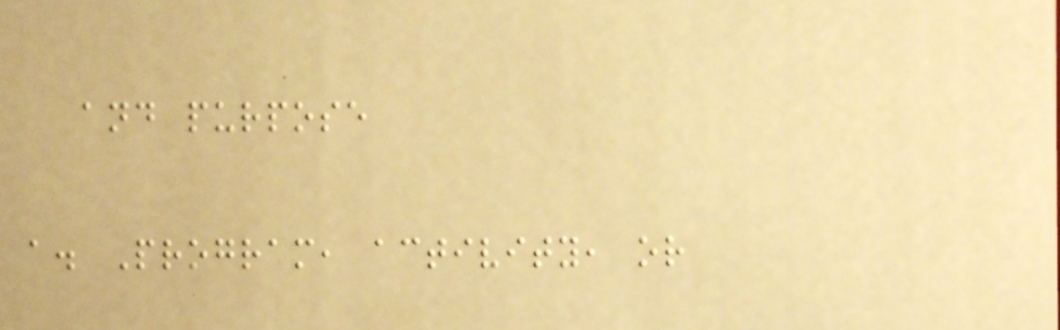and purpose
a. Program, activity, or
